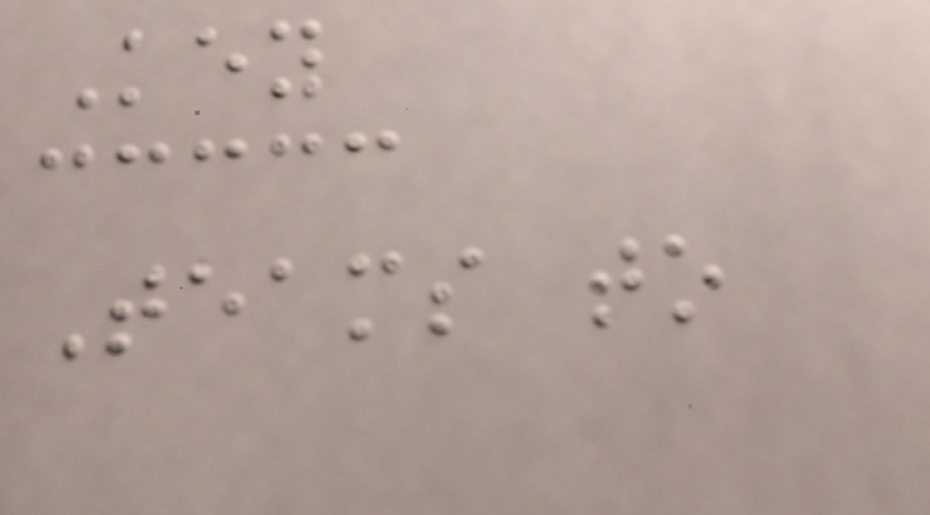Key
Teams to
